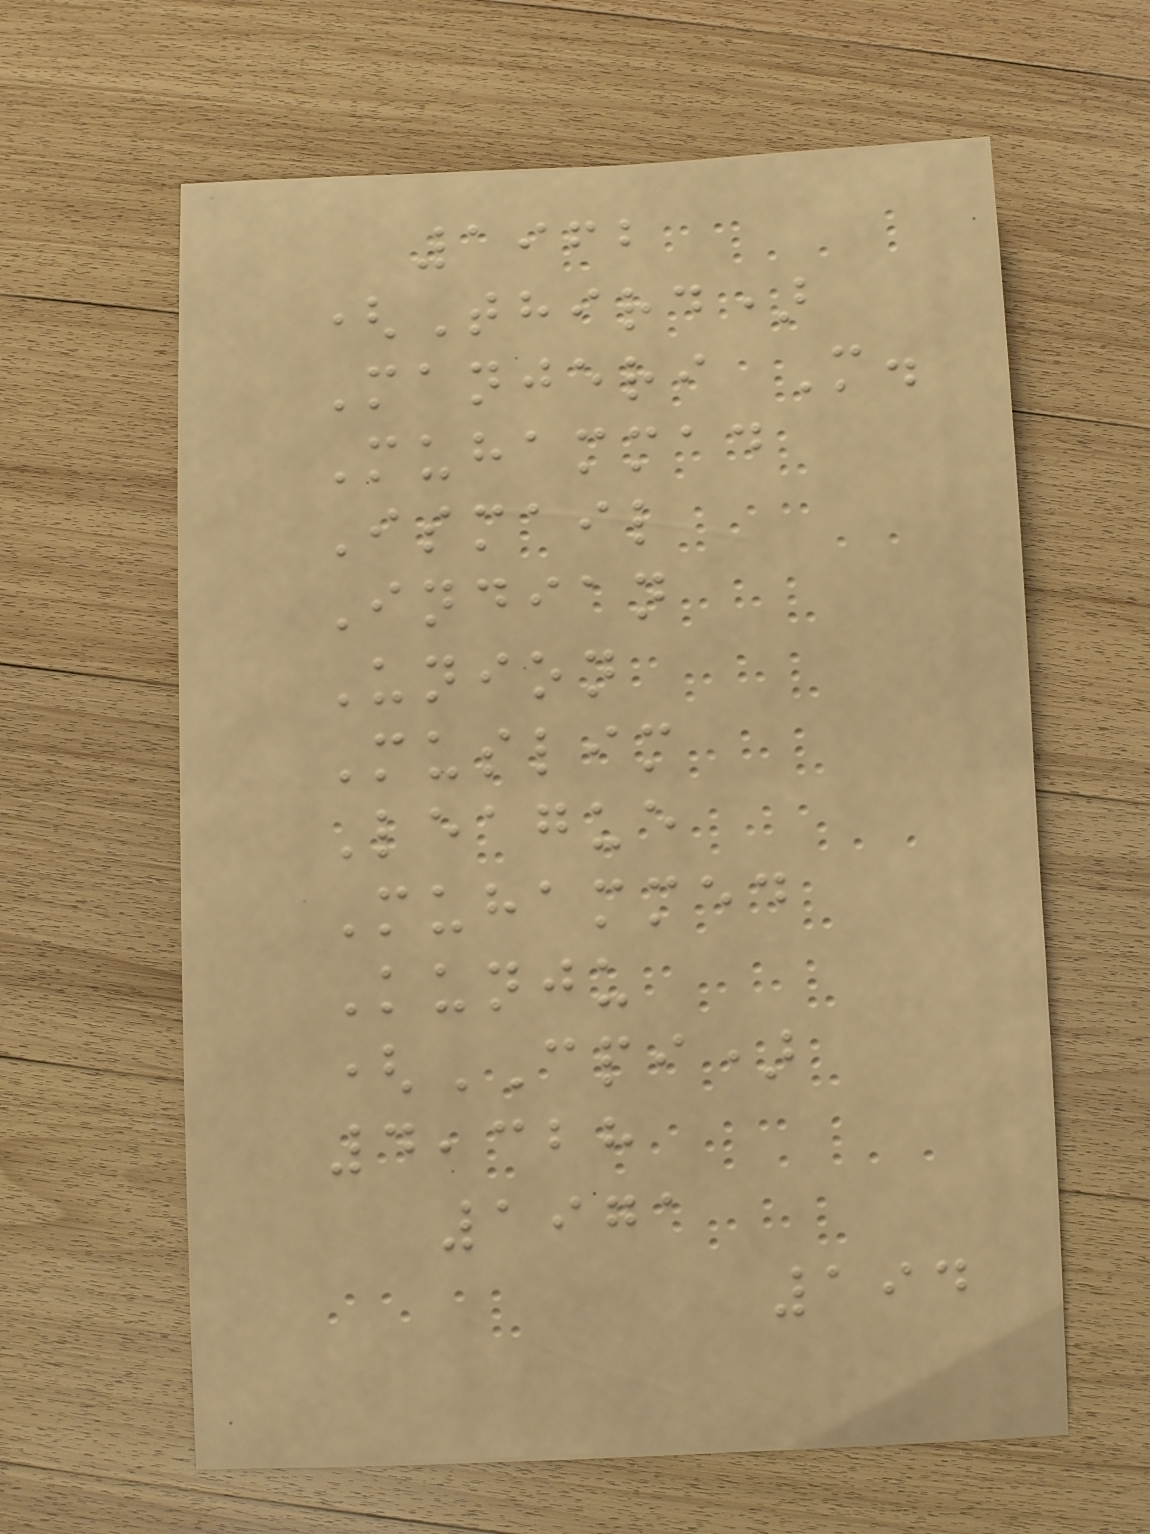1962
(Third)
Manjeri M.
Muhammad
Ismail
Indian
Union
Muslim
League
Muhammed
Kunju
(CPI)
4,328
1971
194
